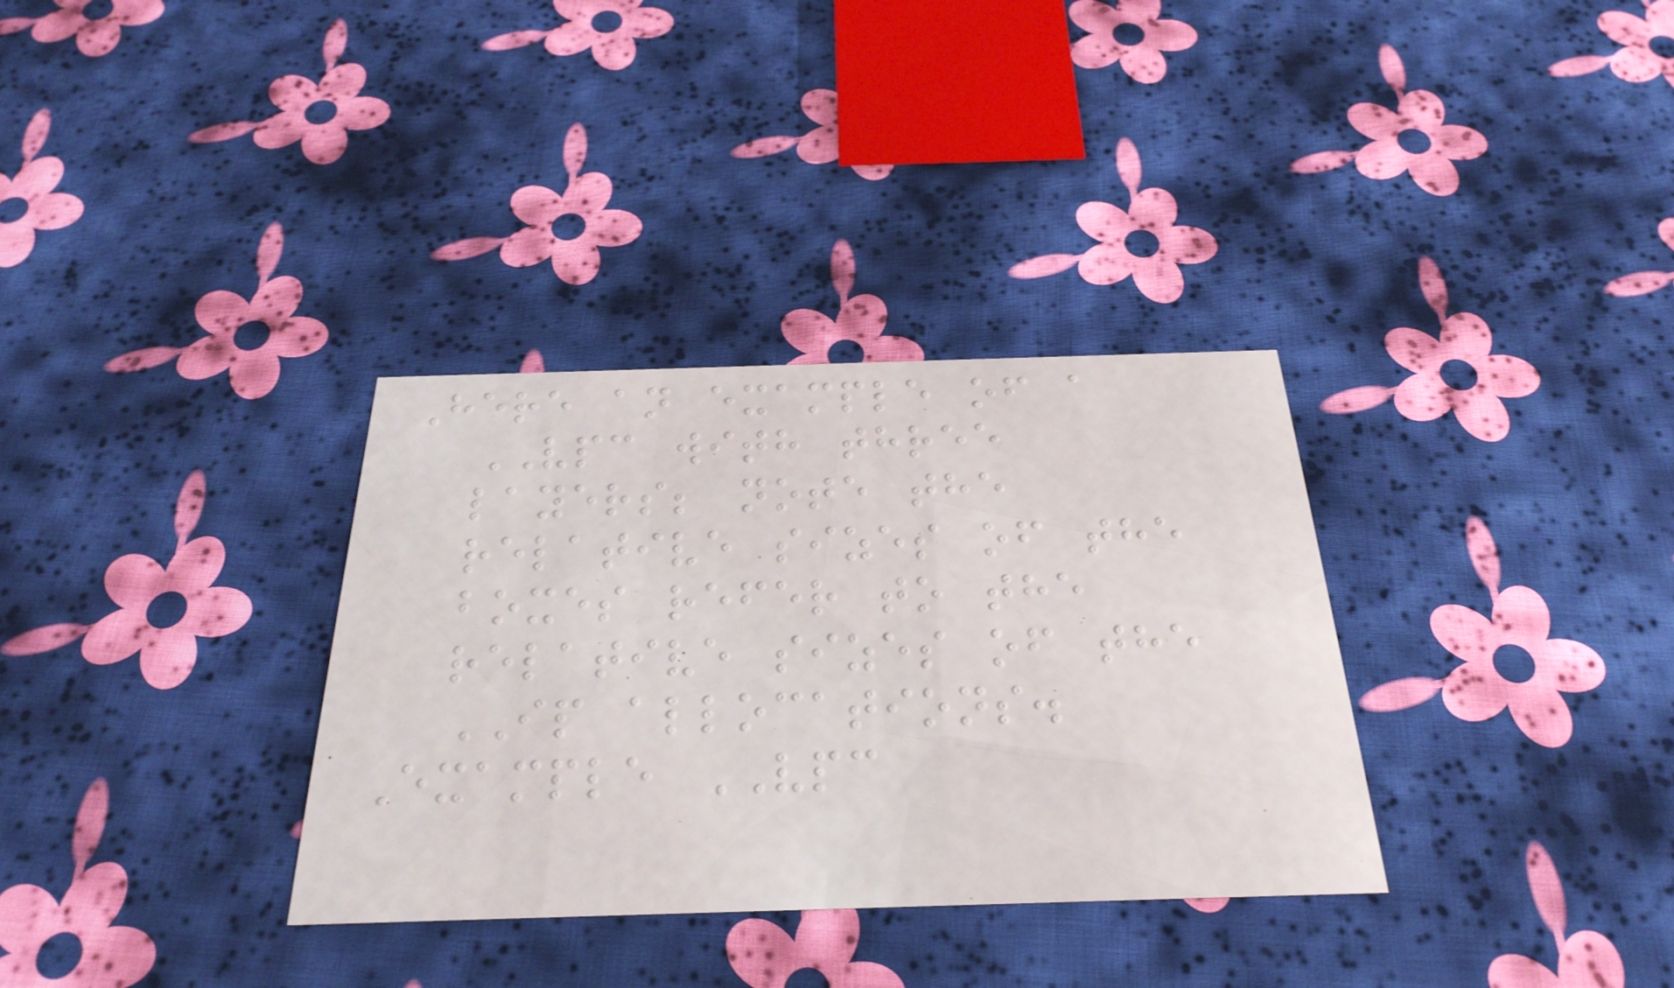Here an example of a
VPC with three
layers; note the
relative sizes of the
boxes refer to the
relative sizes of the
IP allocations.
Example VPC
